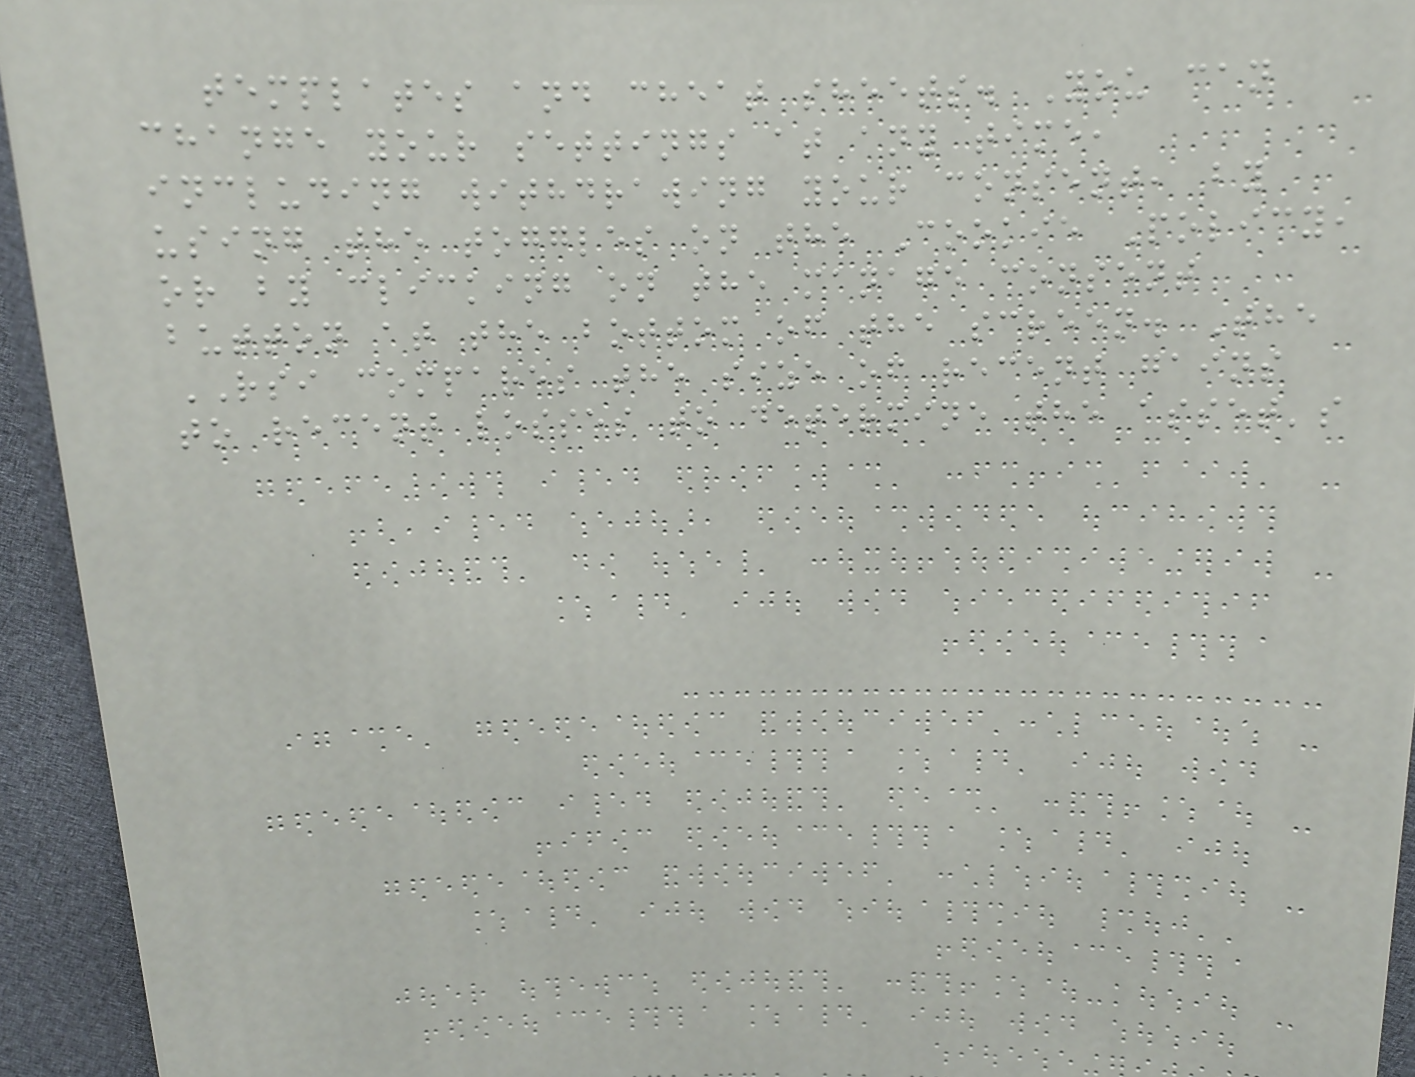templates and cheat sheets. You can
change your settings at any time,
including withdrawing your consent, by
using the toggles on the Cookie Policy,
or by clicking on the manage consent
button at the bottom of the screen. The
RSI compares the size of recent gains
to recent losses to determine the asset's
